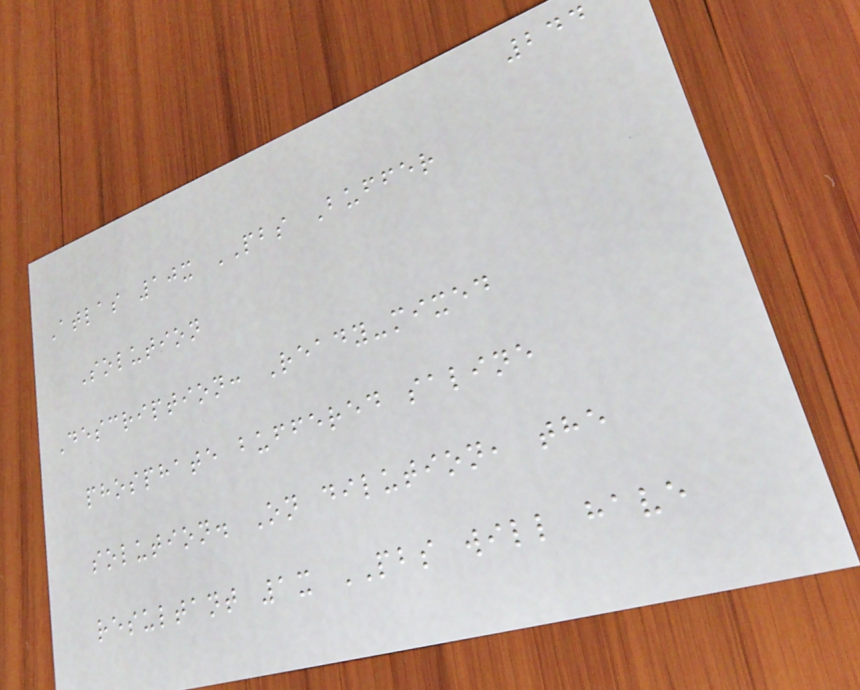244
Atlas 10x PBS Buffer
Solution
Description: Ready-mixed
phosphate buffered saline
solution. On dilution, the
resultant 1x PBS will have
